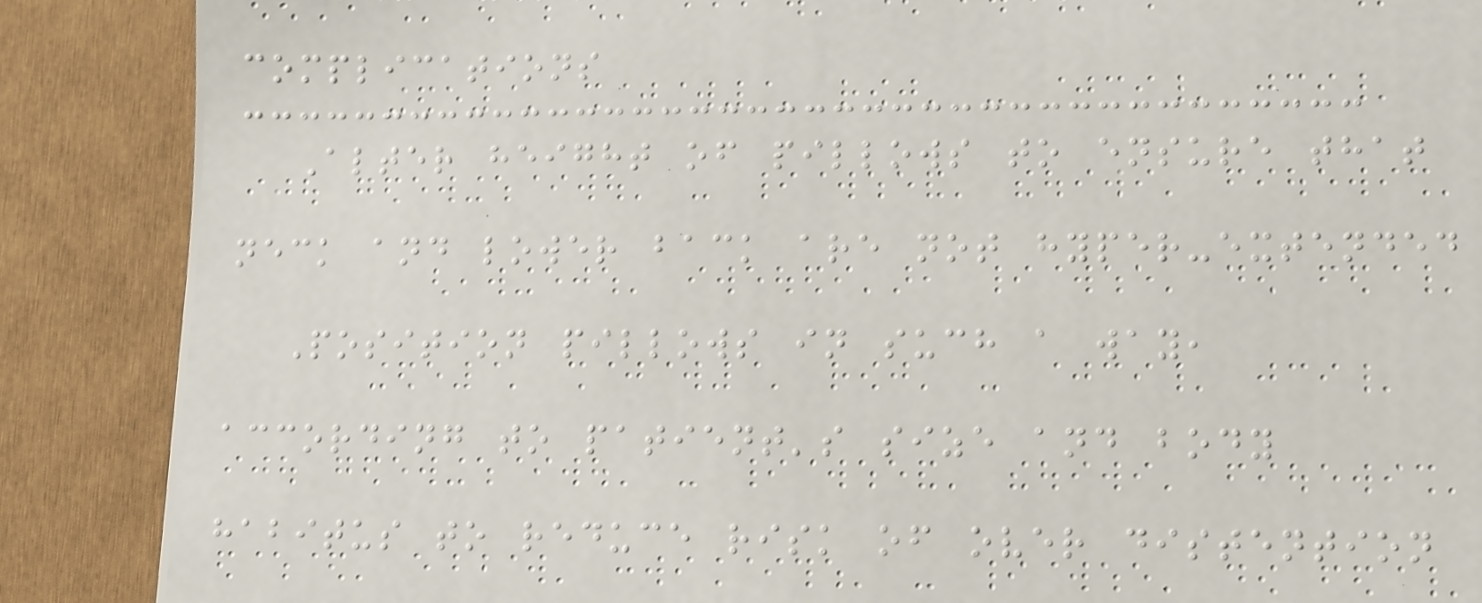complications
Alter height of pillows to ensure that
neck and lower back are not hyper-extended
Position pillows in such a way,
according to patient's size and body
habitus to reduce risk of over distention
